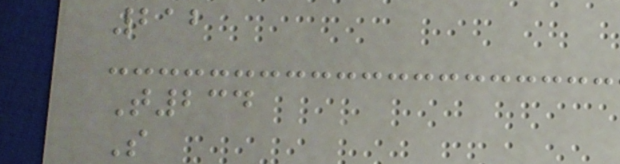212
T234
S
